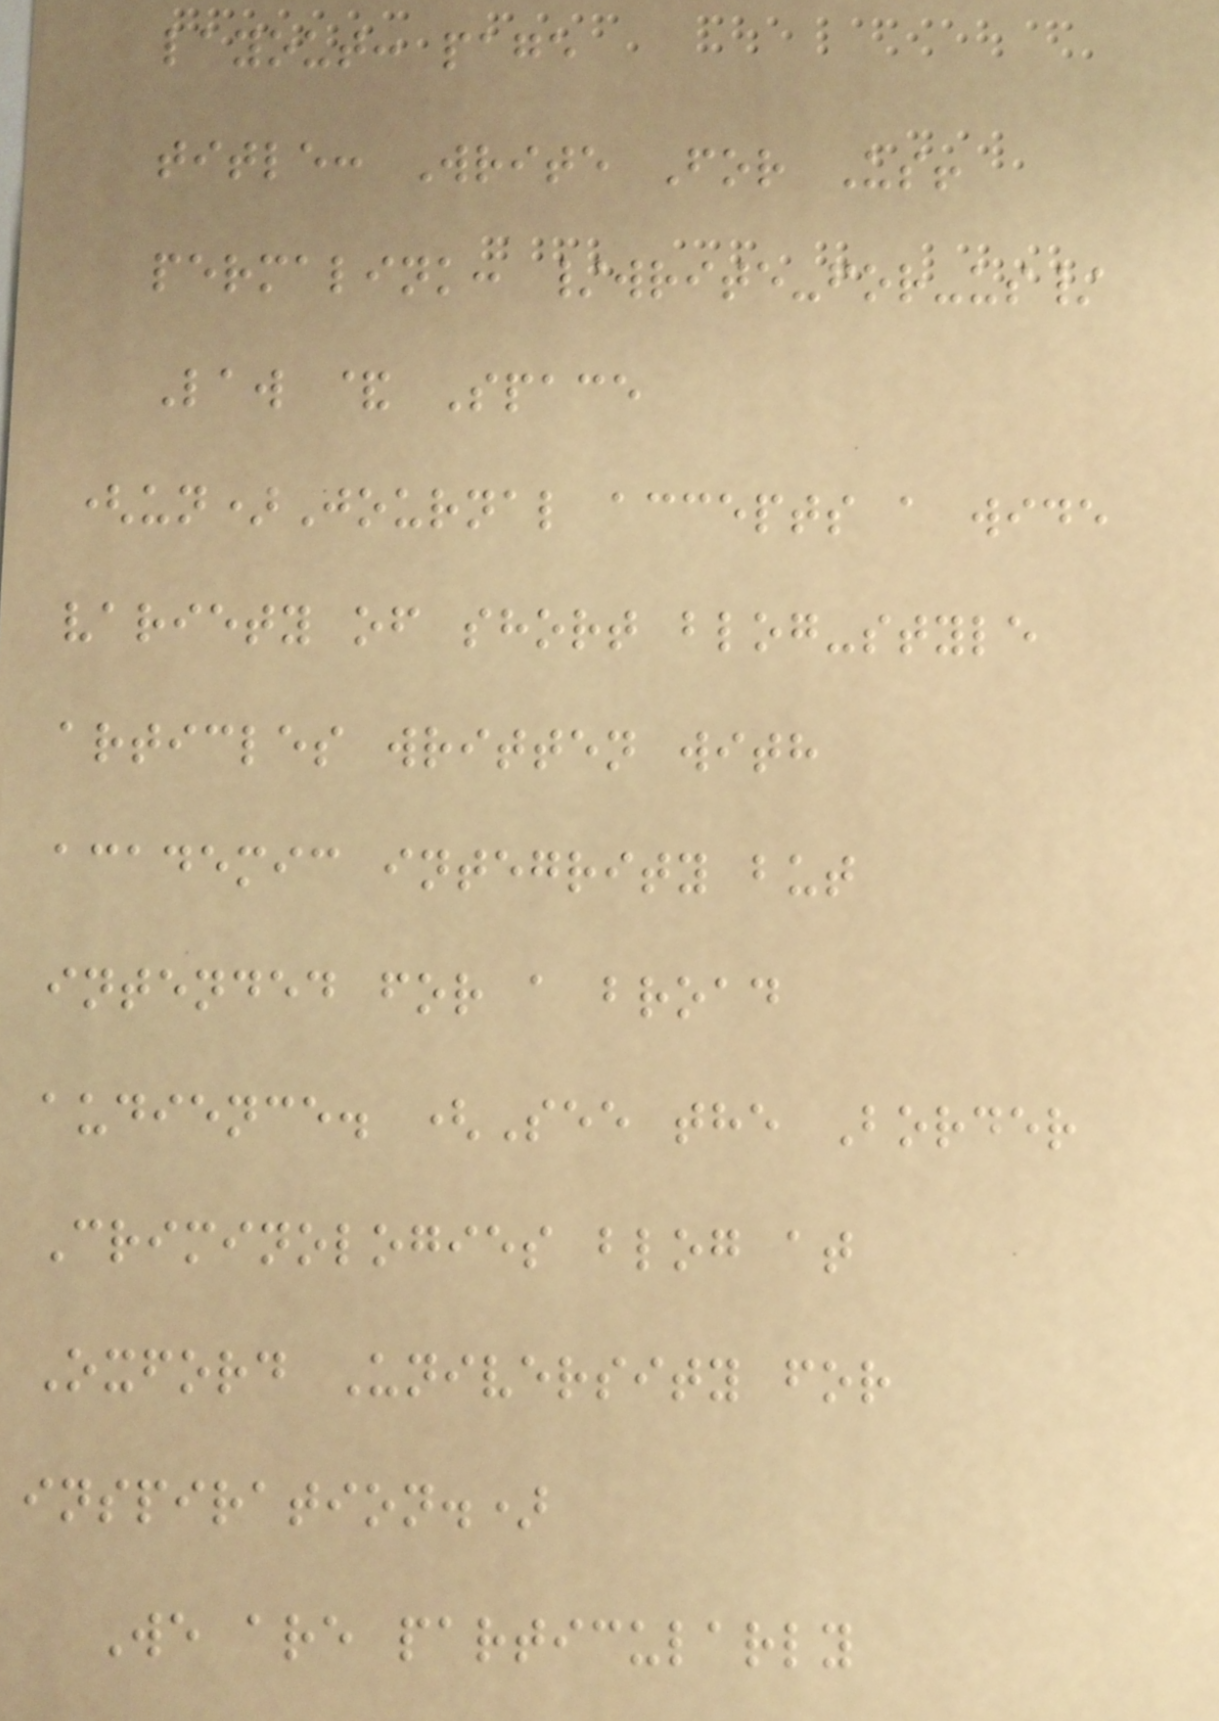layout: page
title: Write For Us!
permalink: /write-for-us/
Law & Space
(un)Journal accepts a wide
variety of short blog-style
articles written with
academic integrity but
intended for a broad
audience. (See the Border
Criminologies blog at
Oxford University for
inspiration.)
We are particularly
